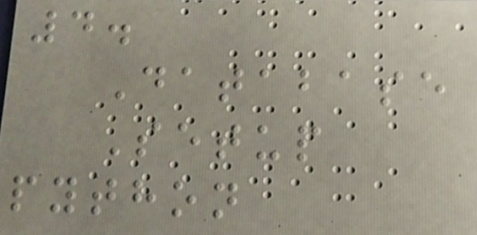4.
Database
Setup
python
